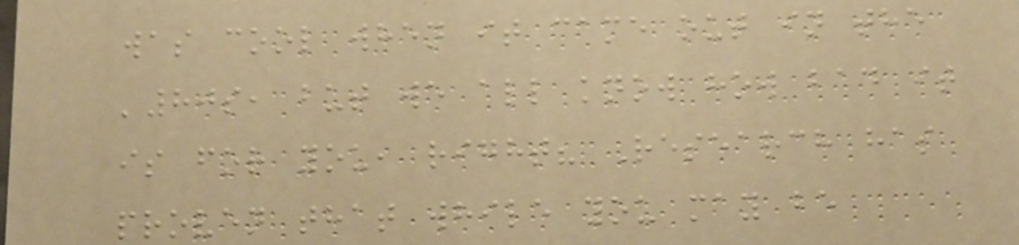was cool when it came out in the
'80s, but we all know how bad it
is for you, right? Research has
proven that while you may be
